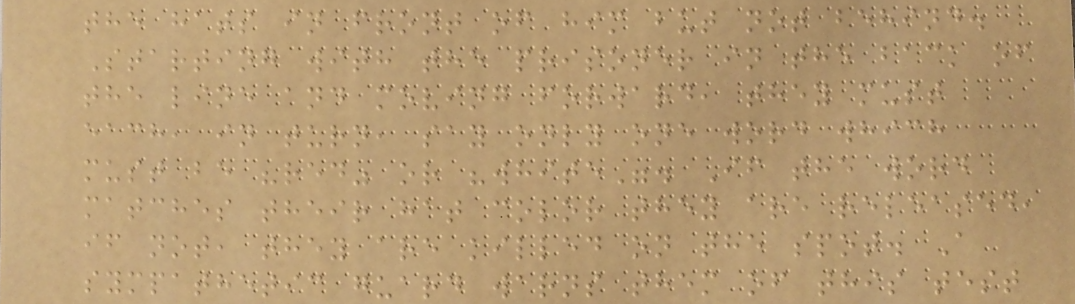the hats in front of him but not behind.
Starting with the prisoner in the back of
the line and moving forward, they must
each, in turn, say only one word which
must be "red" or "white". If the word
matches their hat color they are released,
if not, they are killed on the spot. A
sympathetic guard warns them of this test
